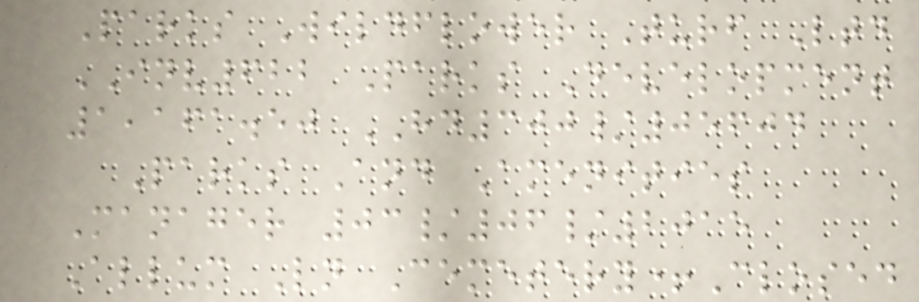Parks Wildflower Turf Ltd
INV622 Parks Development
1,161.50 HD300/05604
Parks And Amenities
Manager 03/06/2015
Allum Ln Cemetery+Closed
